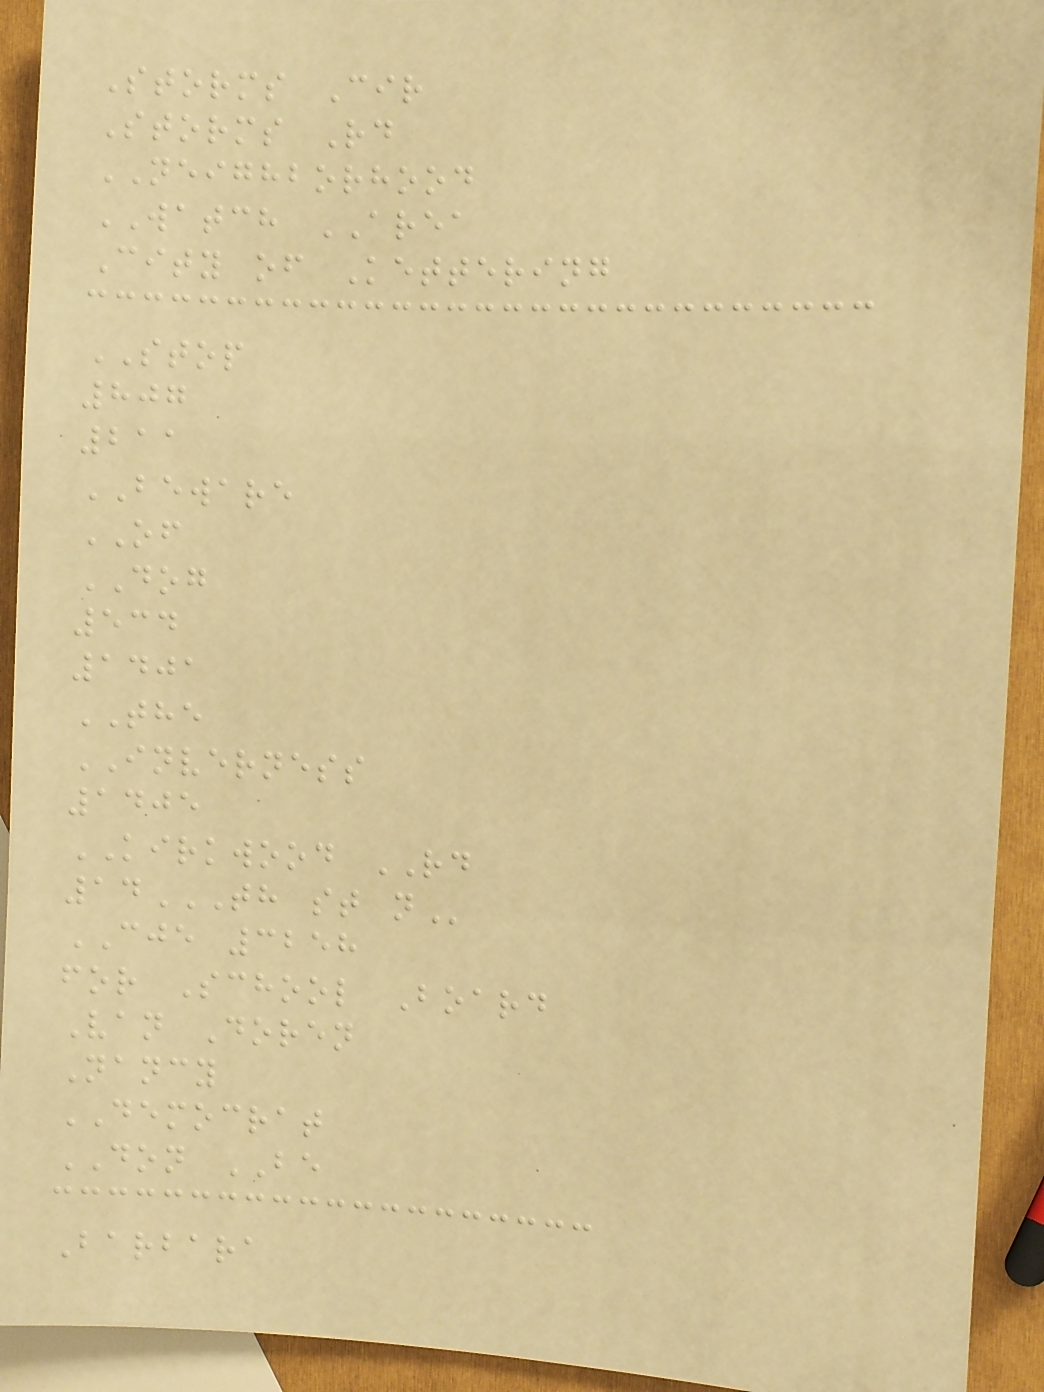Storms Cir
Storms Rd
NEIGHBORHOOD
WATCH AREA
City of Kettering
STOP
807
211
BEWARE
OF
DOG
534
1401
THE
INVERNESS
1405
KIRKWOOD RD
14TH ST N
CJE 3258
for School Board
Van Doren
Nancy
DEMOCRAT
DON BE
Barbara
